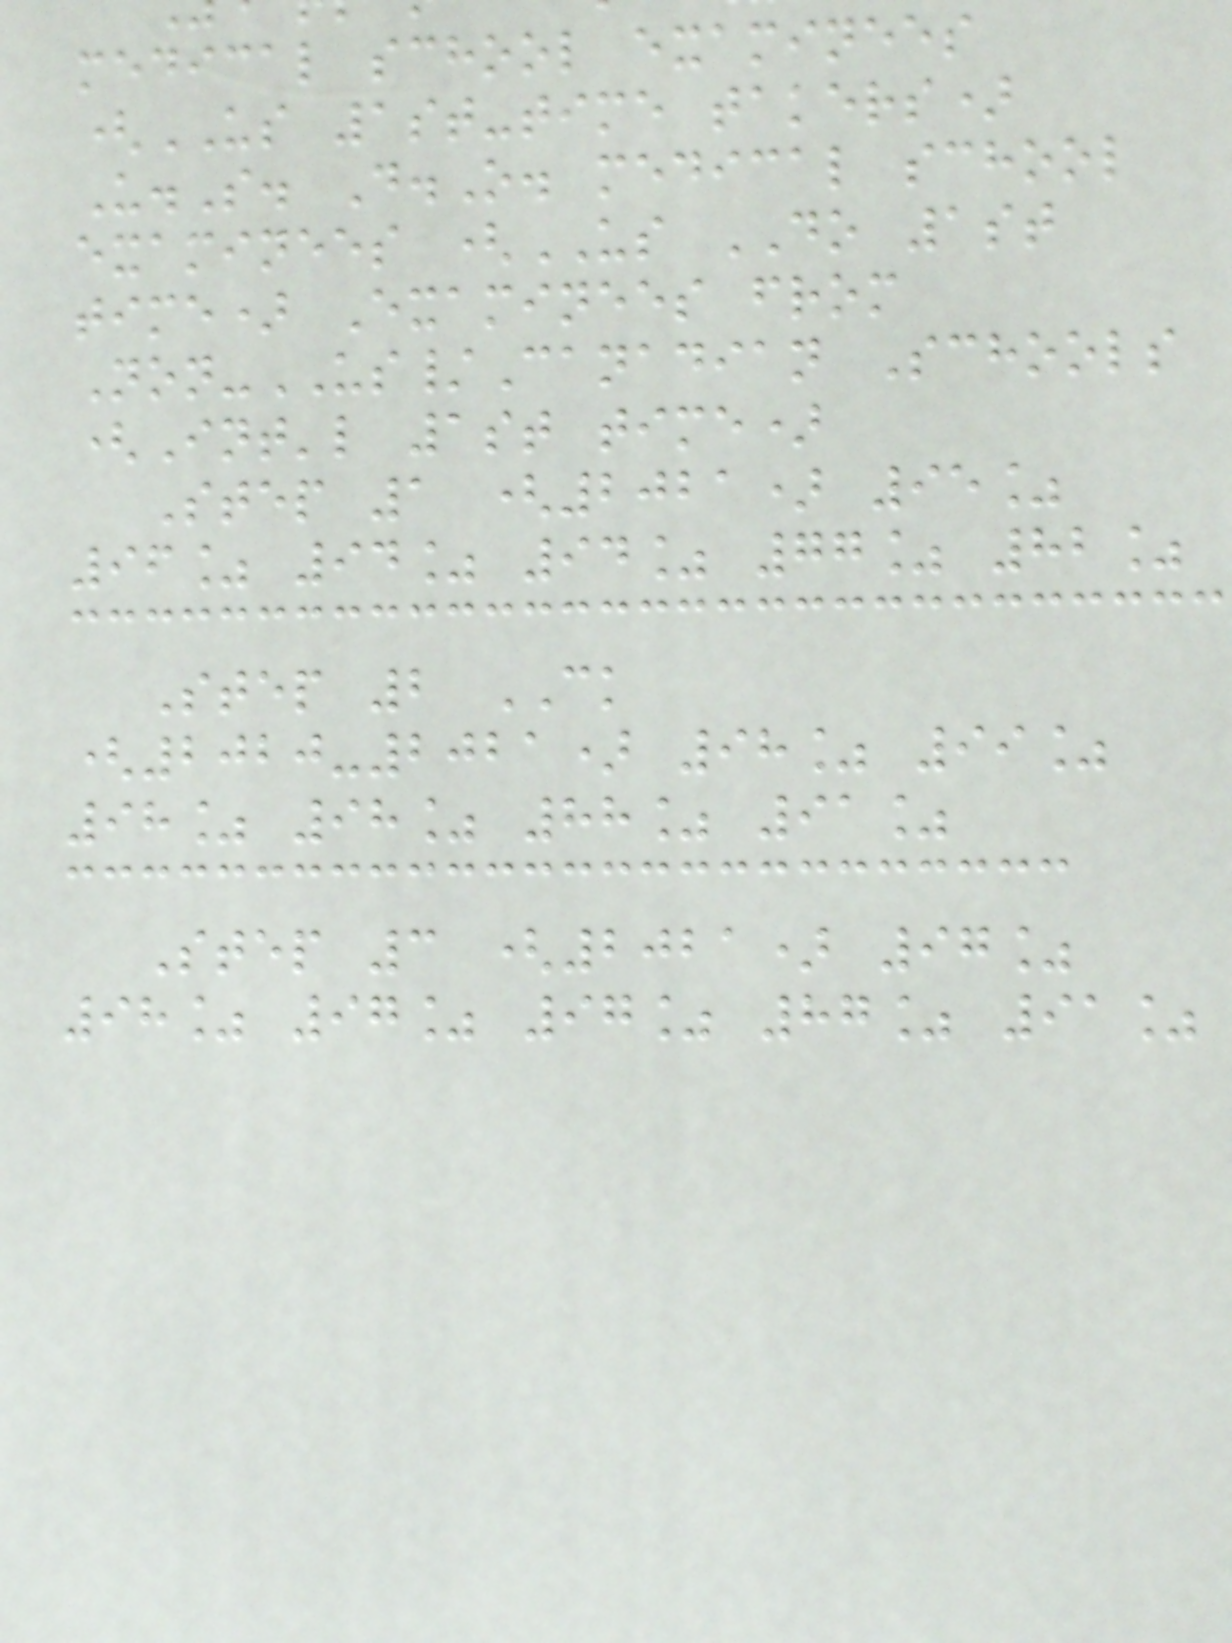medical school examinees
(US 1st-time takers)
U.S. D.O. medical school
examinees (US DO 1st
time) Examinees from
Non-US/Canadian Schools
(Int'l 1st time)
Step 1 (2021) 95%
96% 94% 94% 77% 82%
Step 2 CK
(2020-2021) 98% 99%
98% 98% 88% 91%
Step 3 (2021) 97%
98% 97% 97% 87% 91%
